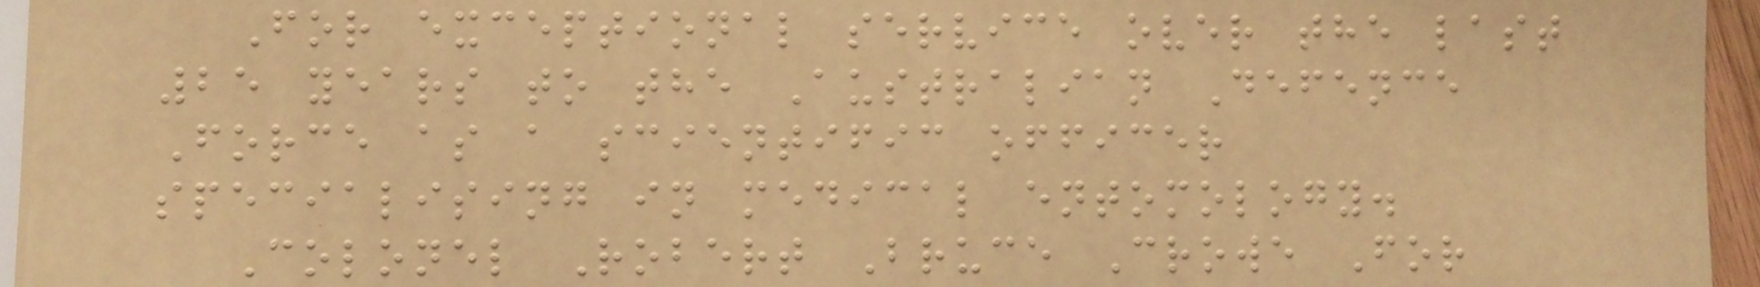For exceptional service over the last
25 years to the Australian Defence
Force as a scientific officer
specialising in medical entomology.
Colonel Robert Bruce Crowe For
